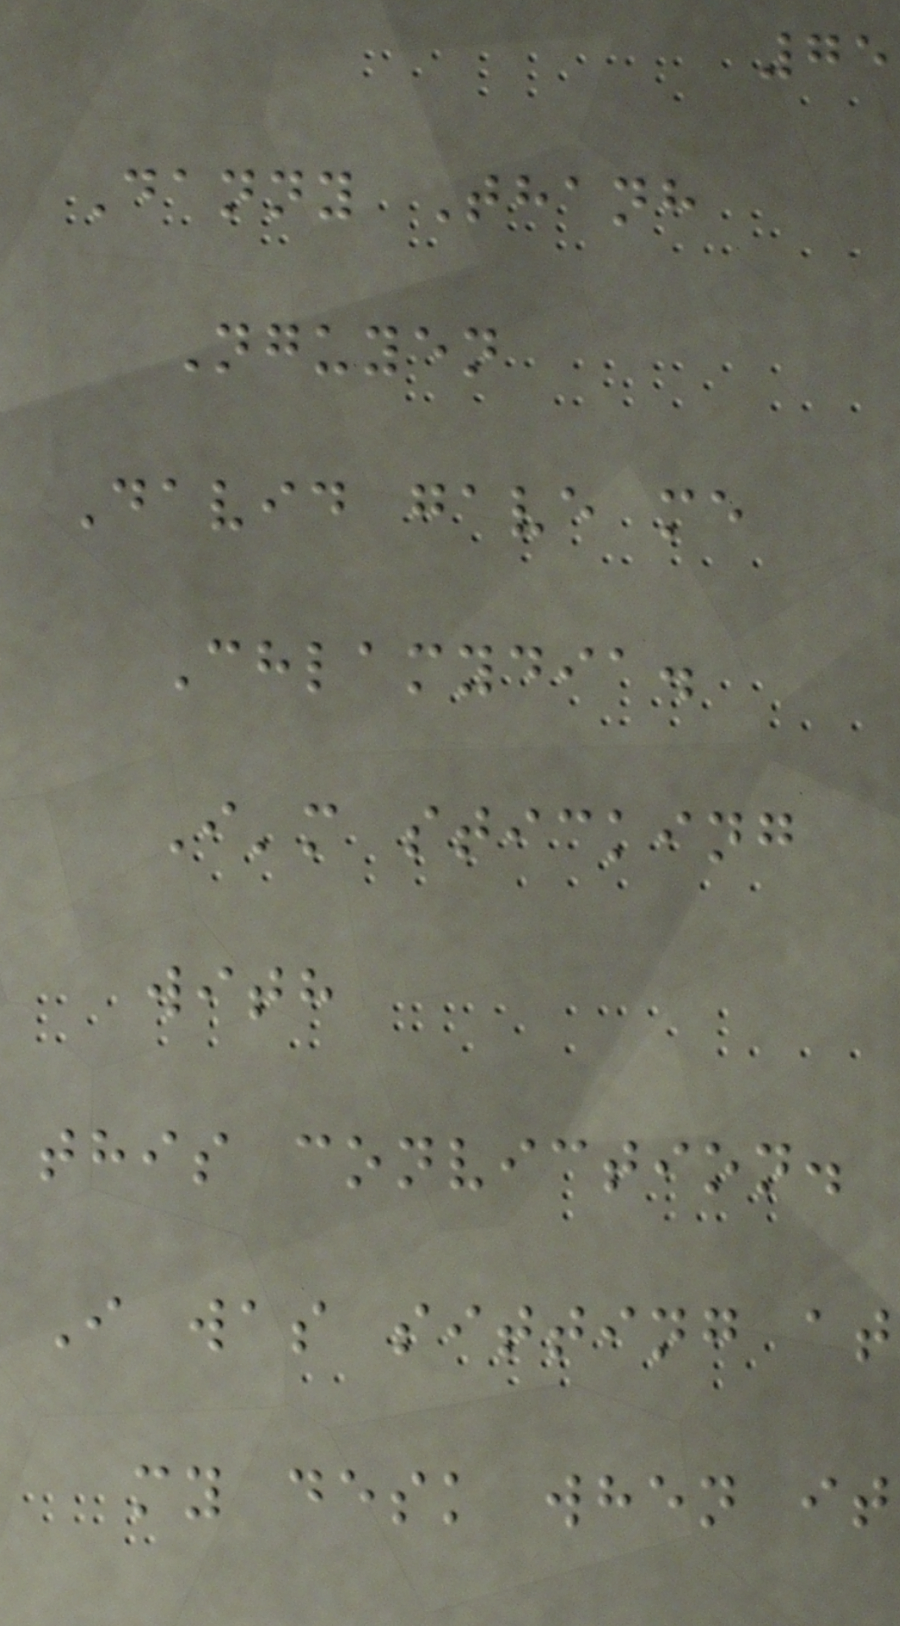75
Danny Thanh
Nguyen
David gave me
Chlamydia.
I'm sticking
with
this conviction.
I was sitting at
my desk when it
